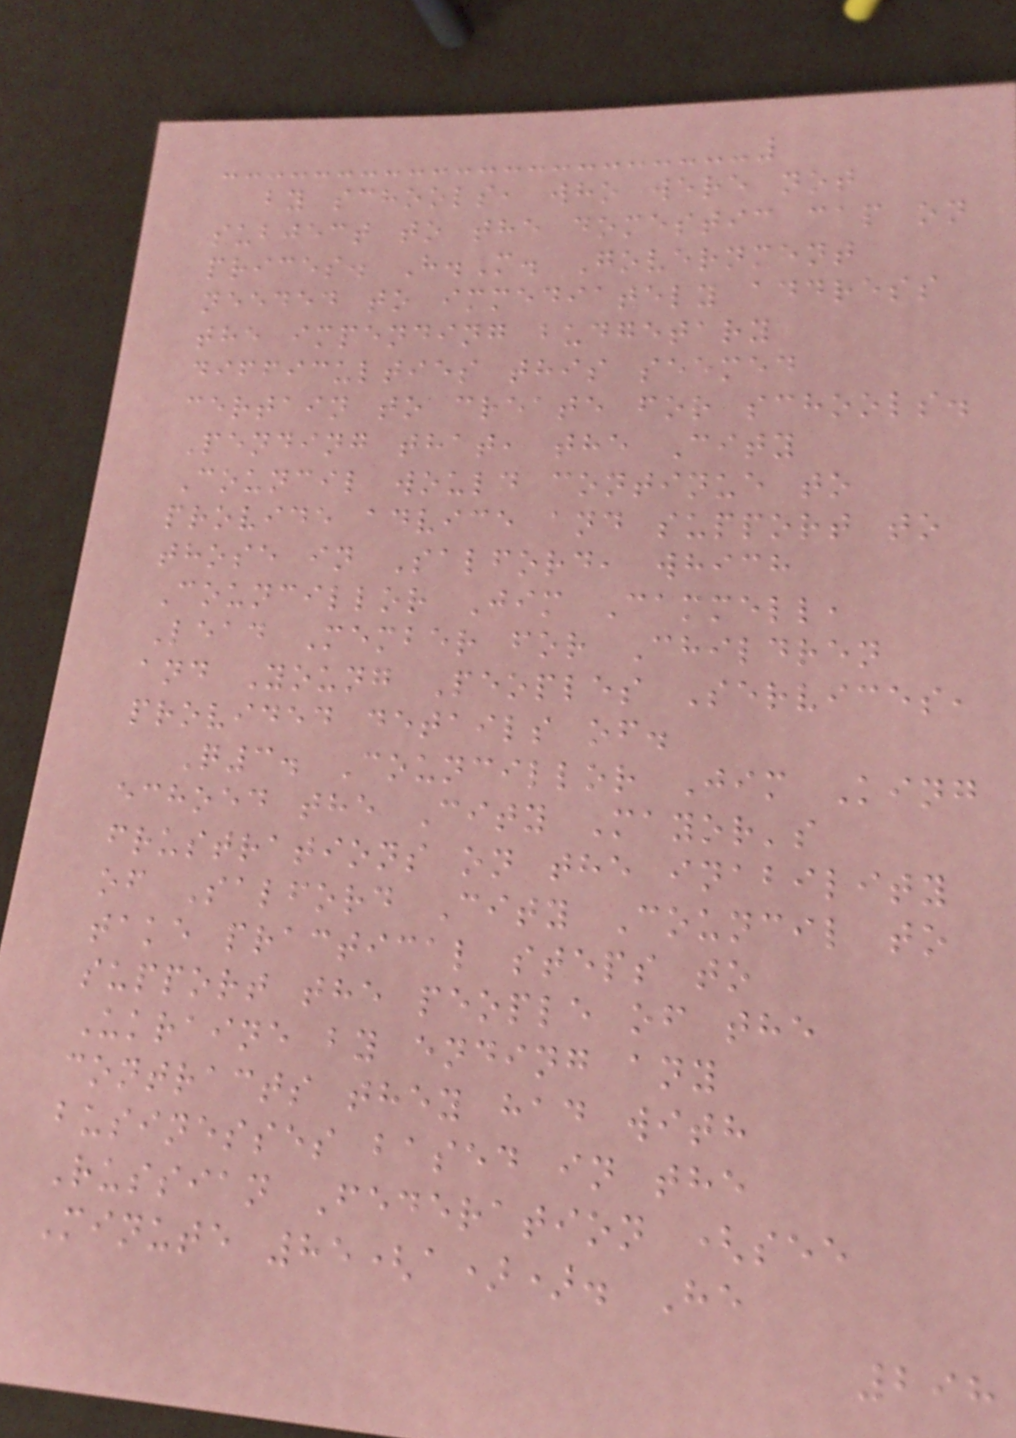by schools, who were not
subject to the domestic cap on
prices. H.M. Government
needed to immediately address
the impending budgetary
difficulties this seemed
certain to create for schools.
Pending that, the City
Council would continue to
provide advice and support to
those in Salford, which
Councillor Jim Cammell,
Lead Member for Children
and Young Peoples Services,
provided details of.
Q3. Councillor Jim King
echoed the City Mayor's
frustrations on the inability
of Salford City Council to
take practical steps to
support the people of the
Ukraine by ending any
contracts they had with
businesses based in the
Russian Federation (see
Minute 85(a)). He
298
